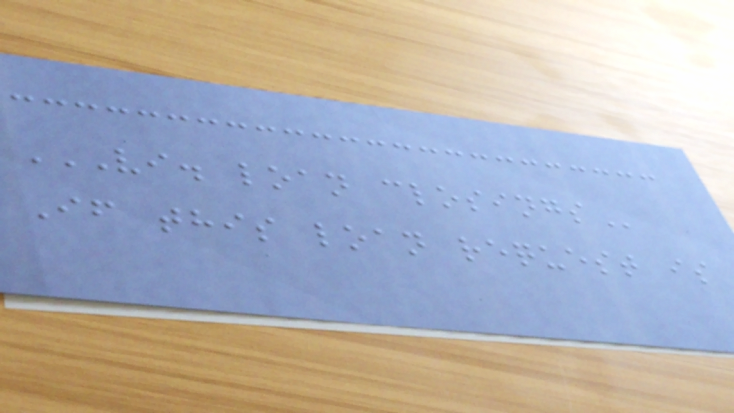VI. LOAN CLOSINGS
If this loan request is
